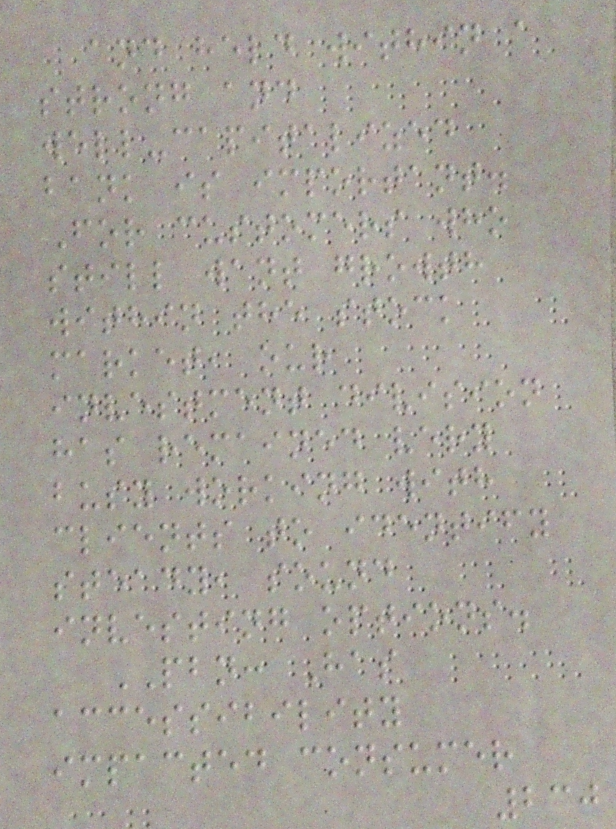and held within a
strong and
well-capitalized
bank is important.
For customers who
still want growth
within the stock
market, our
investment division
has remained very
busy working with
clients to identify
steady, sound
investing options.
PBN: Has
accessibility
impacted consumer
230
